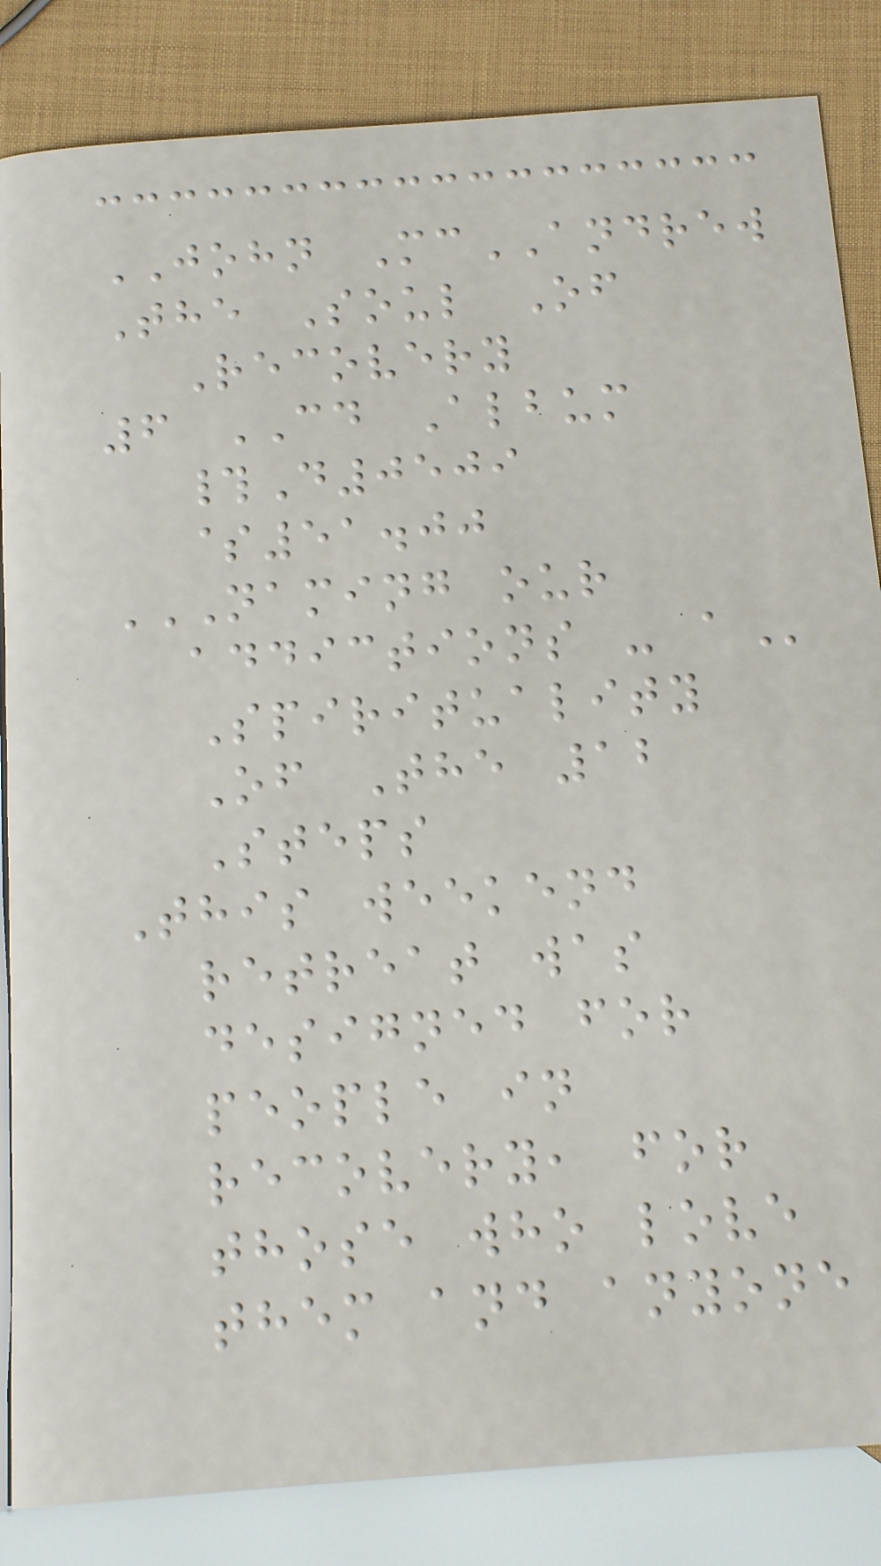JOHN McANDREW
The Soul Of
Recovery
6 CD Album
#D0509
$51.00
NAMING OUR
ADDICTIONS - A
Spirituality
Of The 12
Steps
This weekend
retreat was
designed for
people in
recovery, for
those who love
them and anyone
